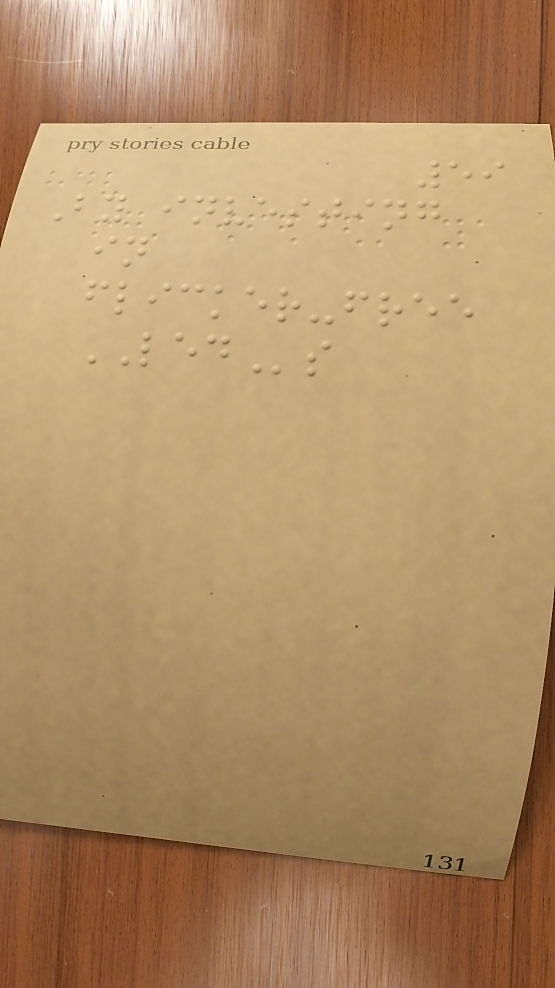59
By investing
in
flicker-free
LEDs
